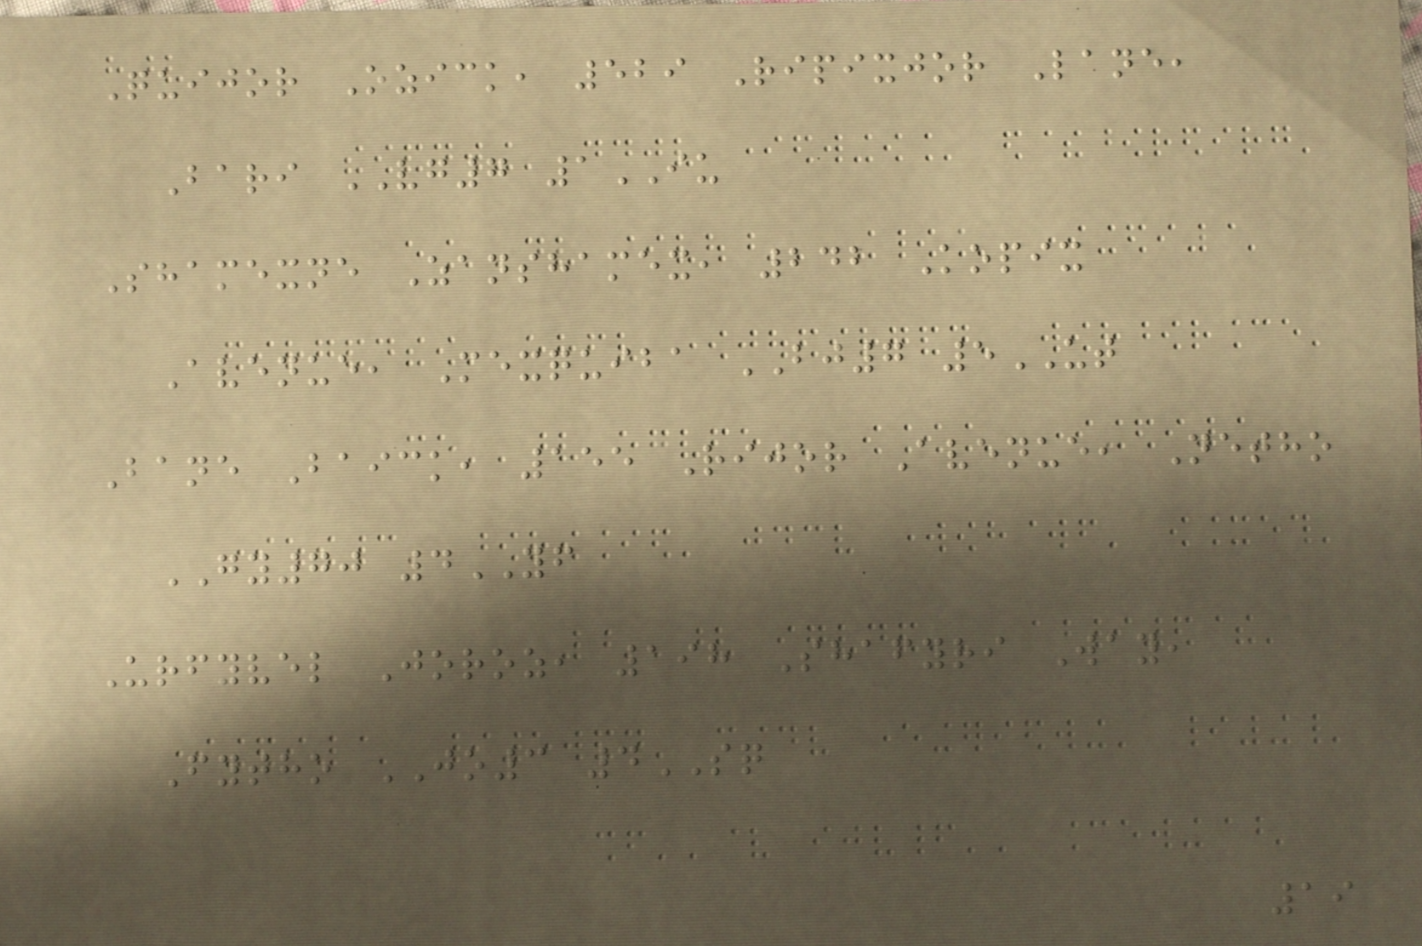Quijor Ozick, 529 Ripixjor Lane,
Bari VG7 1IU
Shamexne Zanshamex, 242 Kopix
Avenue, Mexquiba BJ7 5UT
Bane Baick, 155 Rijor Avenue, Netho
GY70 4YF
Urfyvel Joroz, 198 Shafyri Way,
Fytho JO3 4SQ
19
